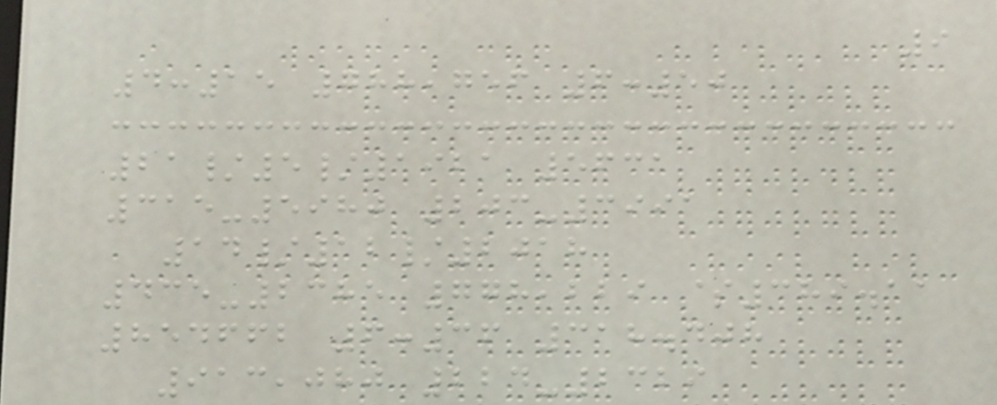9
4:15 788,756 6:50
21/5/1921 5631
315-5980 203-3991
14/12/2018
435-2385 778,229 $389.11
854662 6:36 318.408
913,080 224-2329
